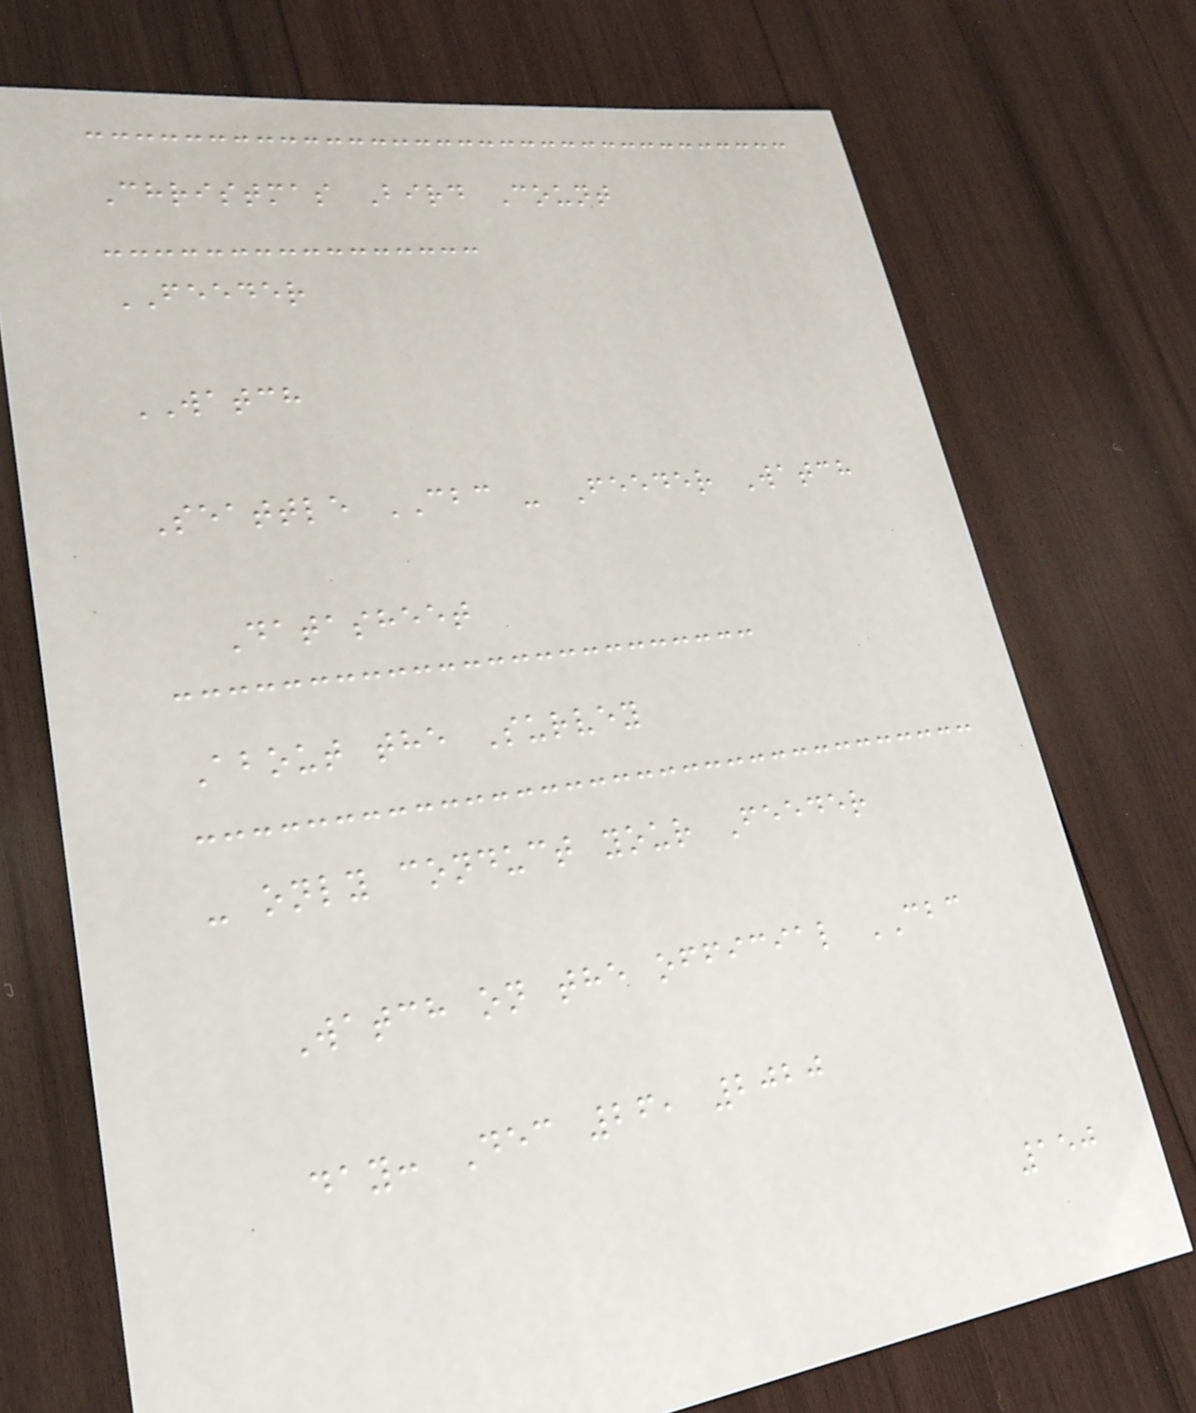Christmas Bird Count
FEEDER
WATCH
Seattle CBC - Feeder Watch
Datasheet
About the Survey
- only conduct your Feeder
Watch on the official CBC
day: Dec 26, 2020
150
